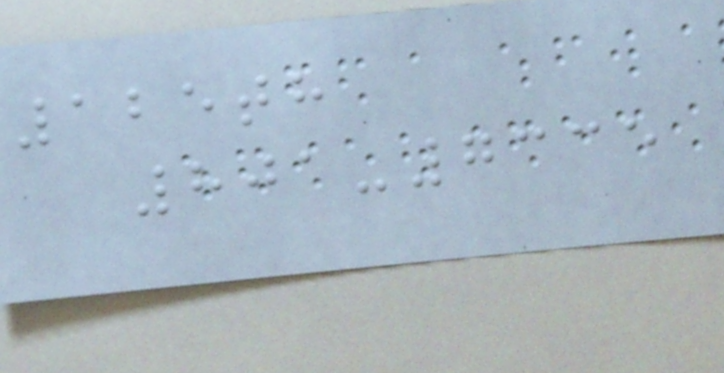125th
801-7335
